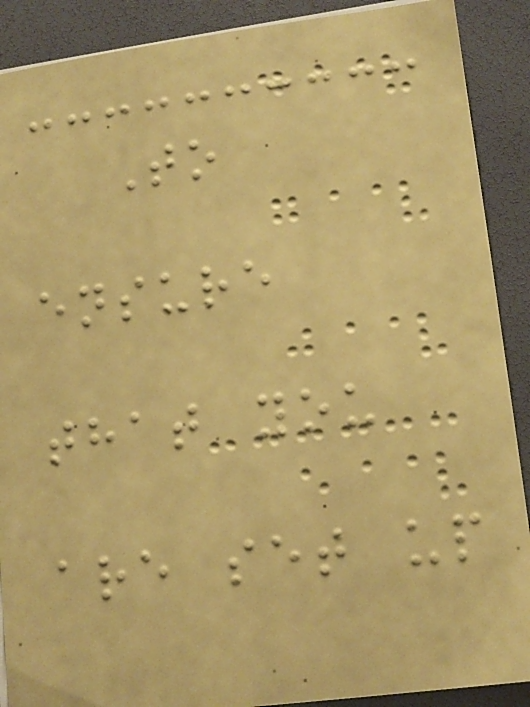To
ensure
that you
are set up
